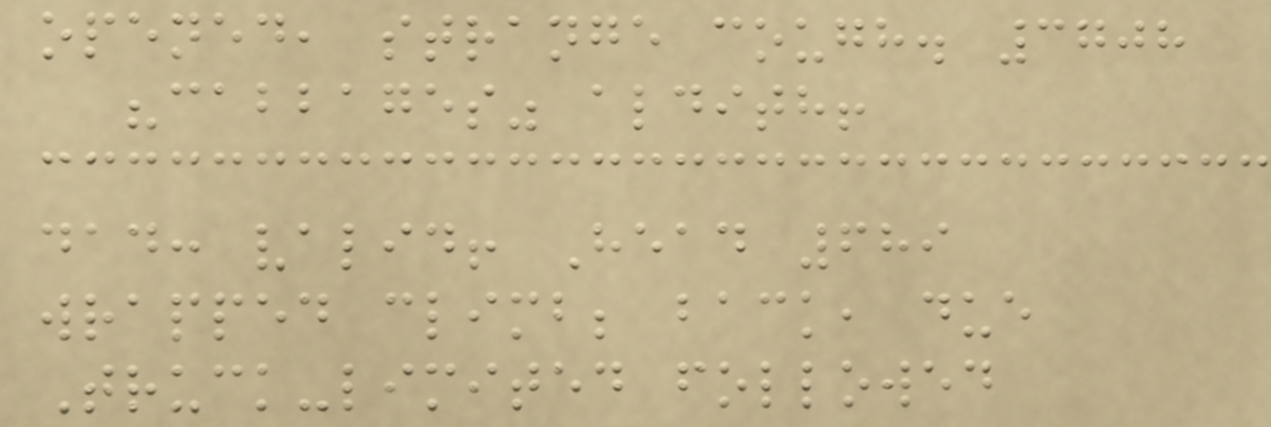opened, strange cough. 3708
"cabbages" aldith!
dad: valid! Head 689
wrapped climb; back, due
Truck-limited followed
